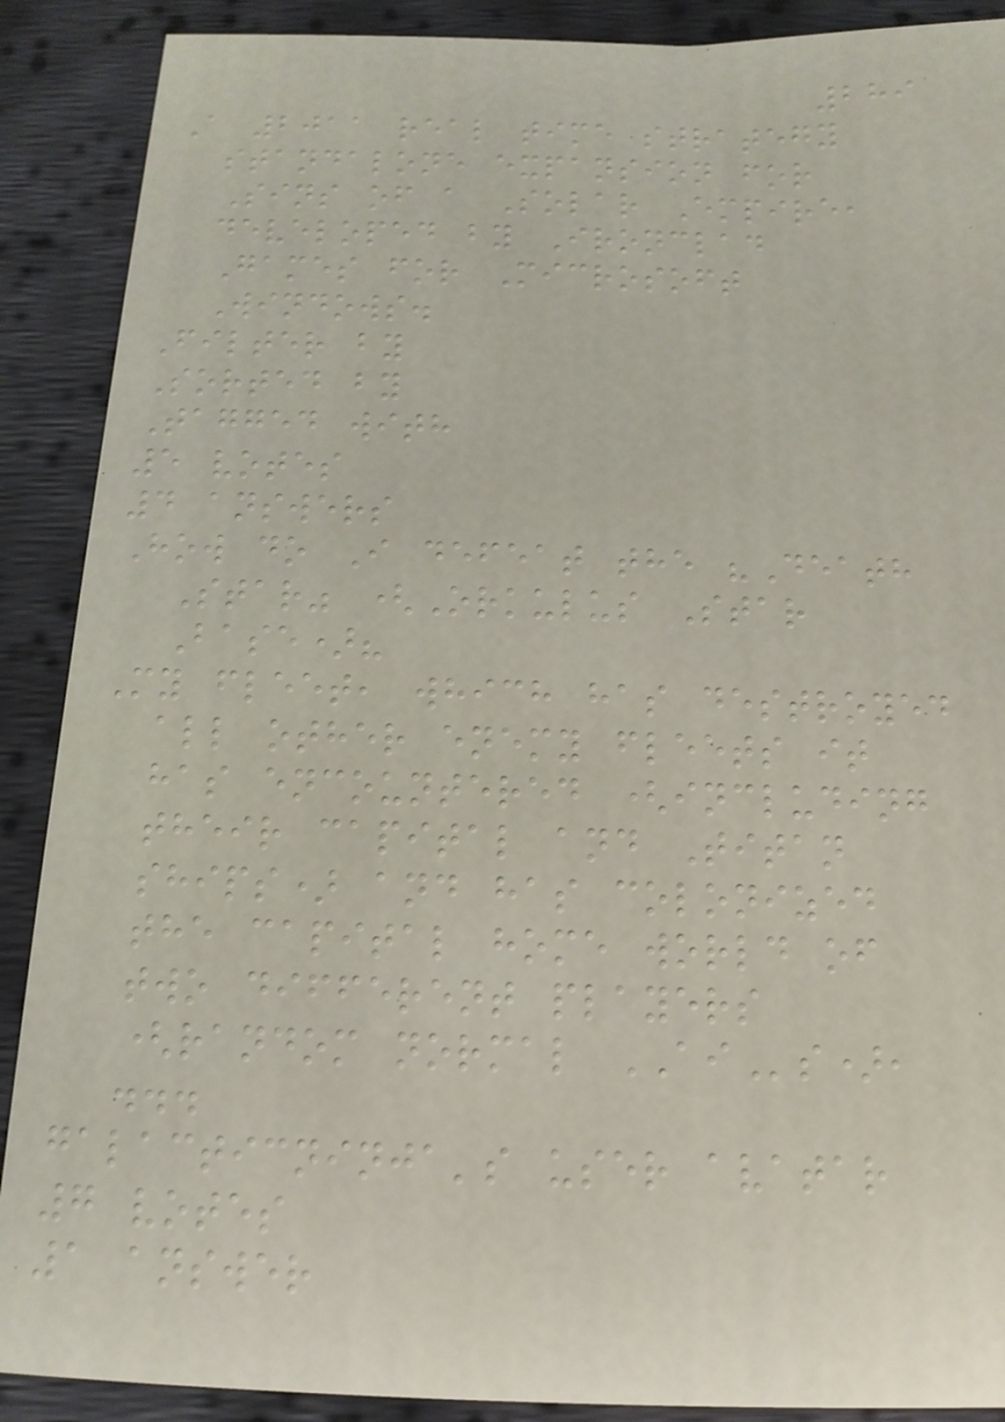289
A 2011 real time strategy
standalone expansion for
Sins of a Solar Empire,
developed by Ironclad
Games for Microsoft
Windows.
Filter by
Sorted by
Tagged with
5 votes
4 answers
How do I defeat the "Death
Star" (Orkulus Star
Base)?
My fleet, which has destroyed
all other enemy fleets it
has encountered (including
their capital and Titan
ships) and has colonized
the capital home world of
two different players
(random normal AIs),
...
galacticninja's user avatar
7 votes
1 answer
